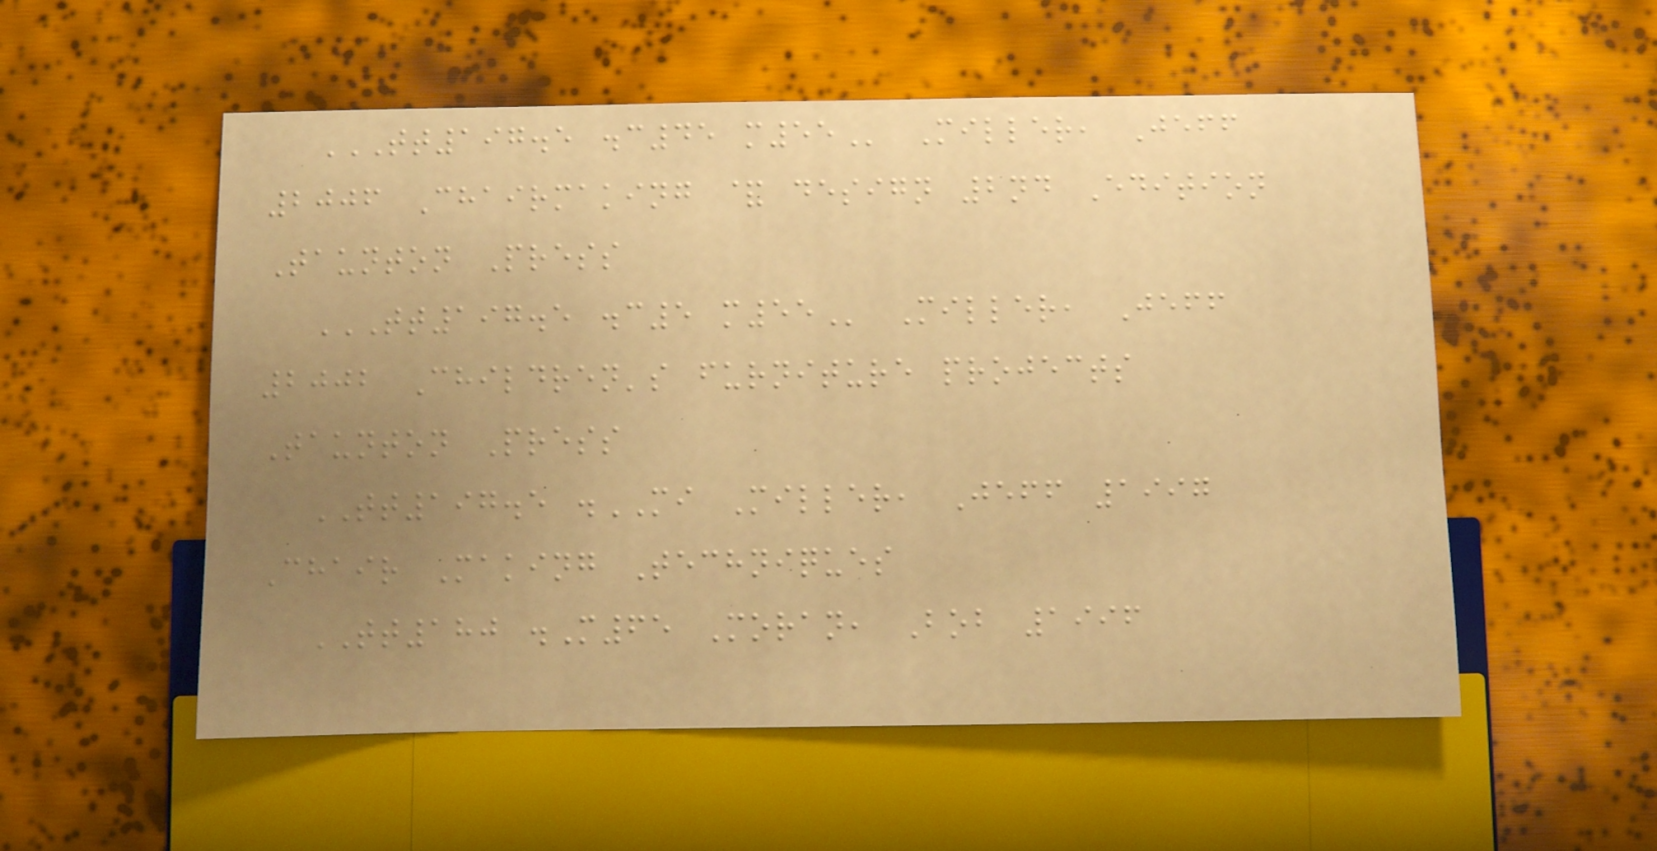TT197.5 .C45 M55 Miller, Jeff
2006 Chairmaking & design 2nd Edition
Taunton Press
TT197.5 .C5 M55 Miller, Jeff
2002 Children's furniture projects
Taunton Press
TT197.5 .MI Miller, Jeff 1997
Chair Making Techniques
TT180 .M65 Moran, Bob 1996
